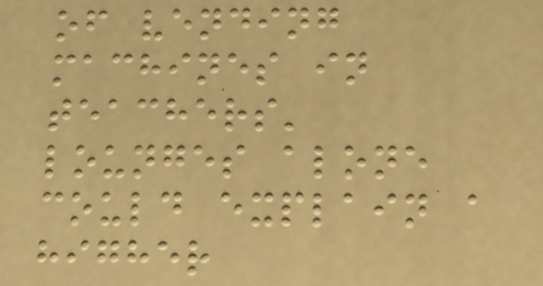of vending
machines in
teachers'
lounges alone
could explain a
higher
